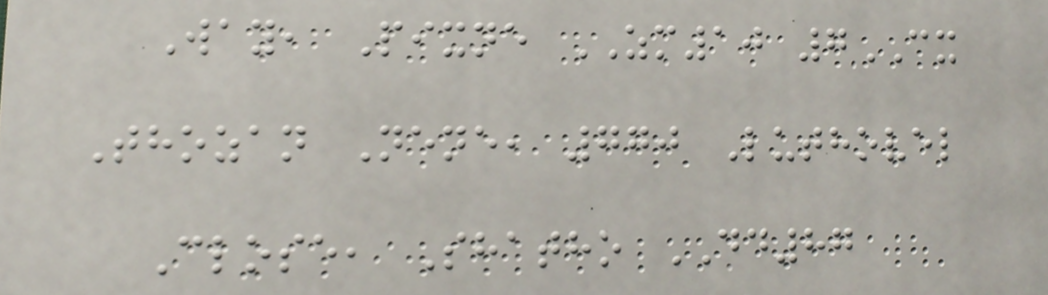Way, Pixne ZM10 7CX
Thozan Nene, 770 Luthovel
Close, Shatho DD87
